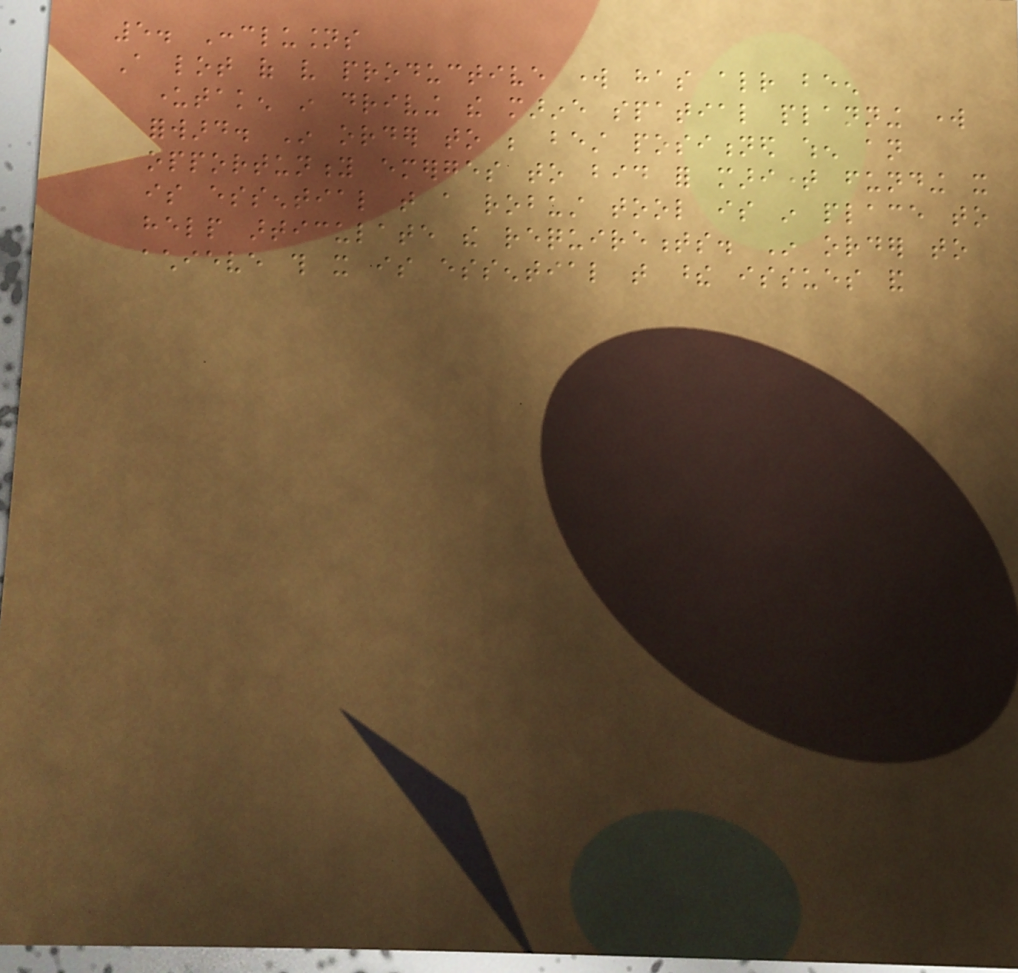5. Conclusions
A lot of very productive work has already been
undertaken in driving the marine spatial planning work
forward. In order to be best positioned when an
opportunity emerges to bid for maritime funding it
is essential that a robust tool is in place to
help articulate the requirements. In order to
achieve this it is essential that these issues and
